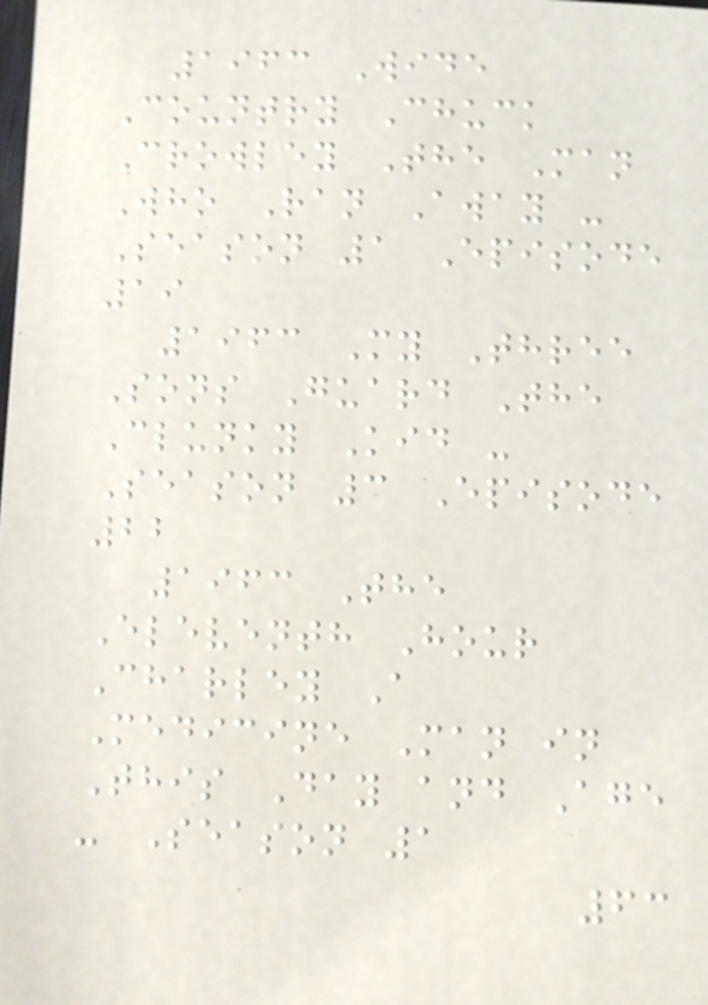1963 Wide
Country Chuck
Crowley The Man
Who Ran Away -
Season 1 Episode
19
1963 My Three
Sons Guard The
Clunky Kid -
Season 3 Episode
22
1963 The
Eleventh Hour
Charley A
Medicine Man in
This Day and Age
- Season 1
63
